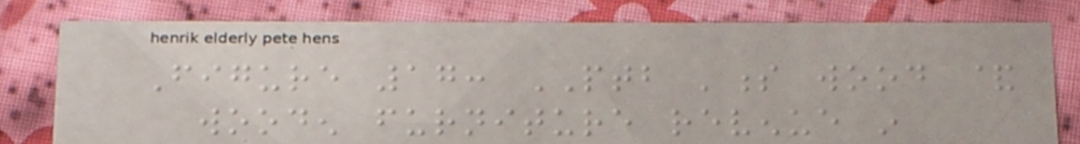Figure 17: PTB 's wood &
wooden furniture revenue in
